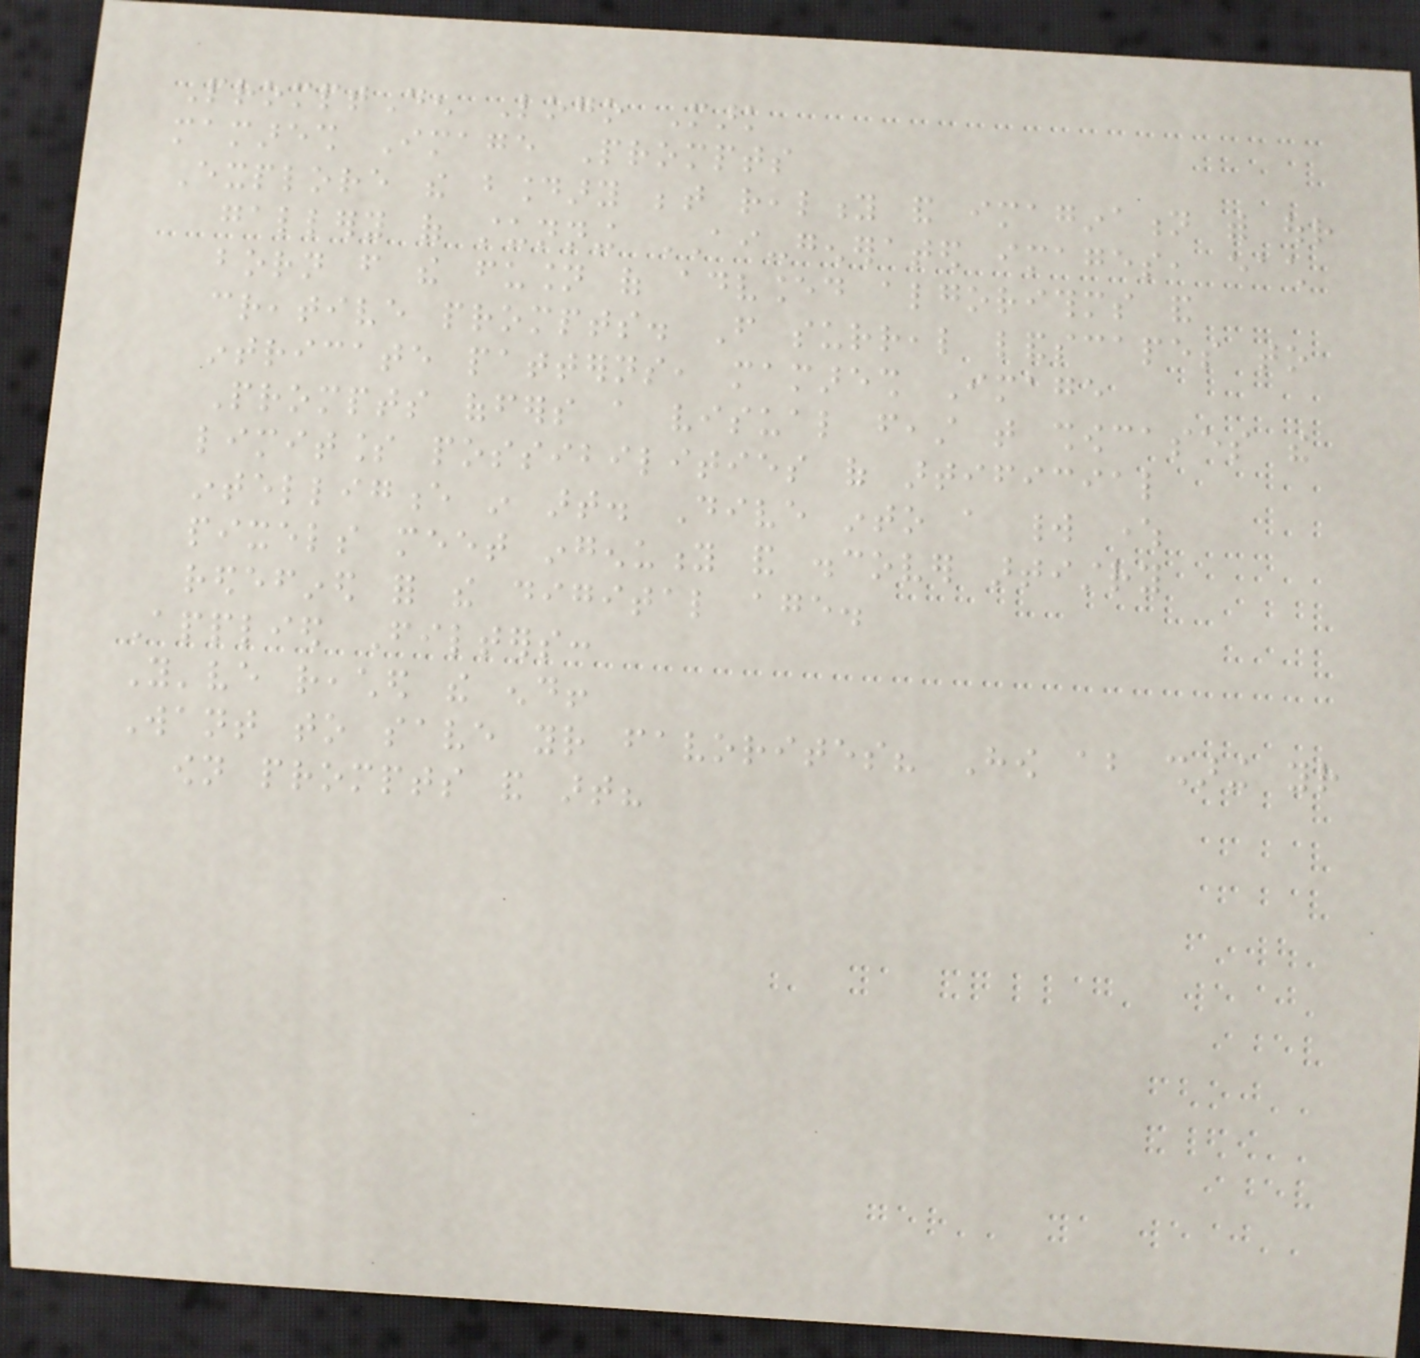PromptDen Logo Mark
mamaresh Image Prompts
Explore the boundary between reality and imagination with our
gallery of stunning AI-generated images, each
born from the fusion of advanced algorithms and
creative prompts. From surreal landscapes to
intricate patterns, mamaresh Image
Prompts offers a visual feast that showcases the
limitless possibilities of artificial
intelligence in art. Dive into a world where
pixels meet ingenuity and discover artistry
redefined for the digital age.
Applied Filters:
You've reached the end!
Want to save your favorites? How about sharing your
own prompts and art?
